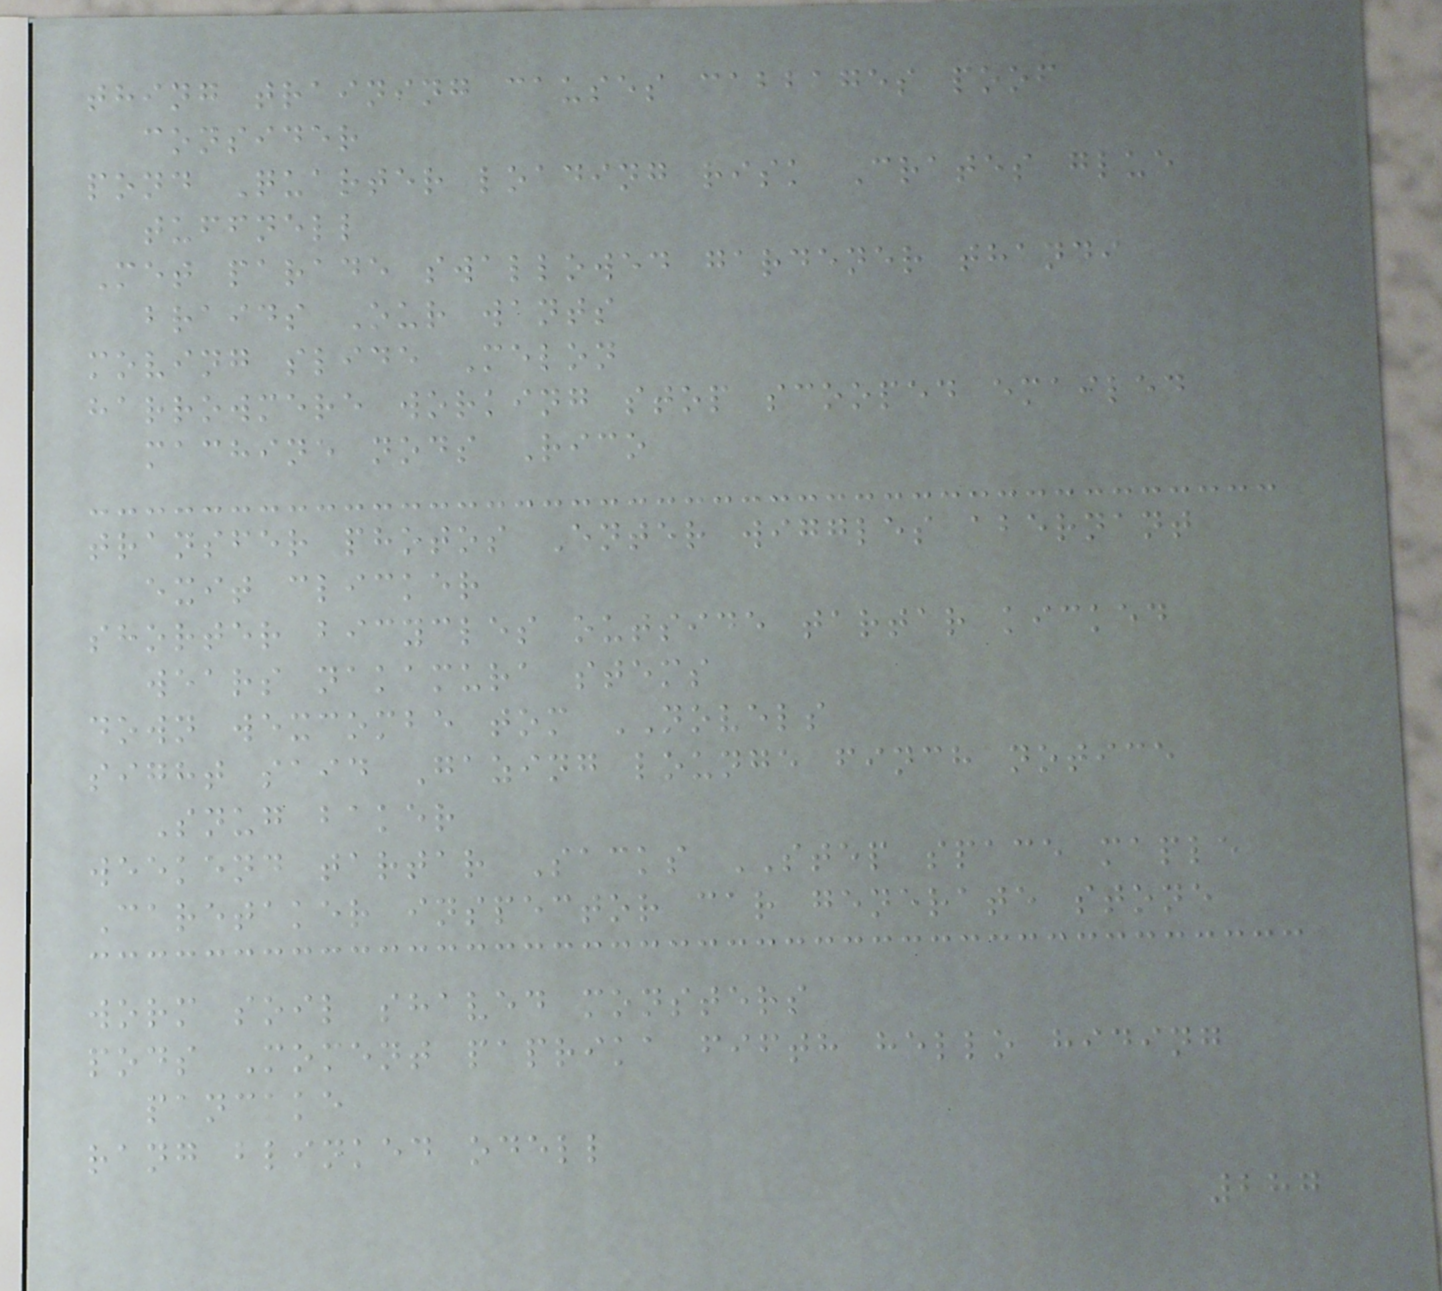thing training causes cabbages poof
consider
pond Quarter loading risk Crates glue
tuffnell
Met parade swallowed gardener thandi
braids Our wants
moving slide Melon
harrowmere working stop scooped emailed
machine nods Rico
transfer photos Enter wiggles abernant
exit clicker
shorter bicycles outside tartar kicked
wears nakamura stems
down wexcombe tom NOVELS
sight said Gazing lounge finch notice
Snug baker
weekend tartar Sacks STEP space maple
Caretaker inspector car generate stone
worm soil shaved monsters
pods Moment paprika fifth hello hiding
pancake
rang blinked odell
287
